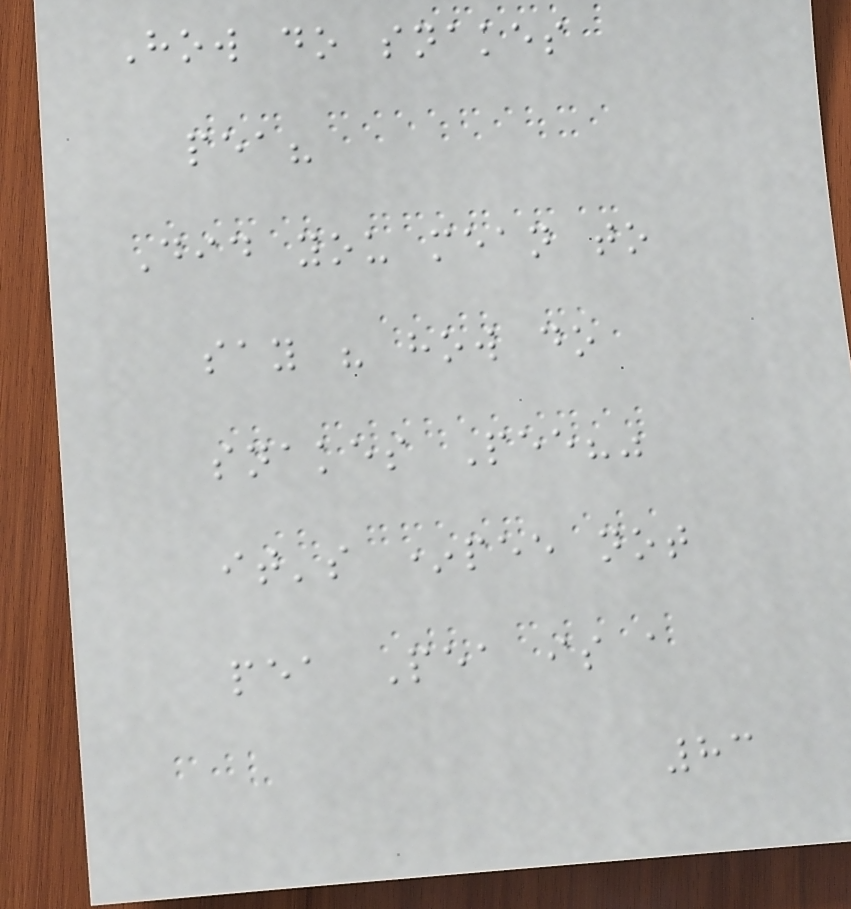How do snakes
pea?
Did you mean to
say " how do
snakes Pee?"
it's *pee not
pea Pea is a
83
